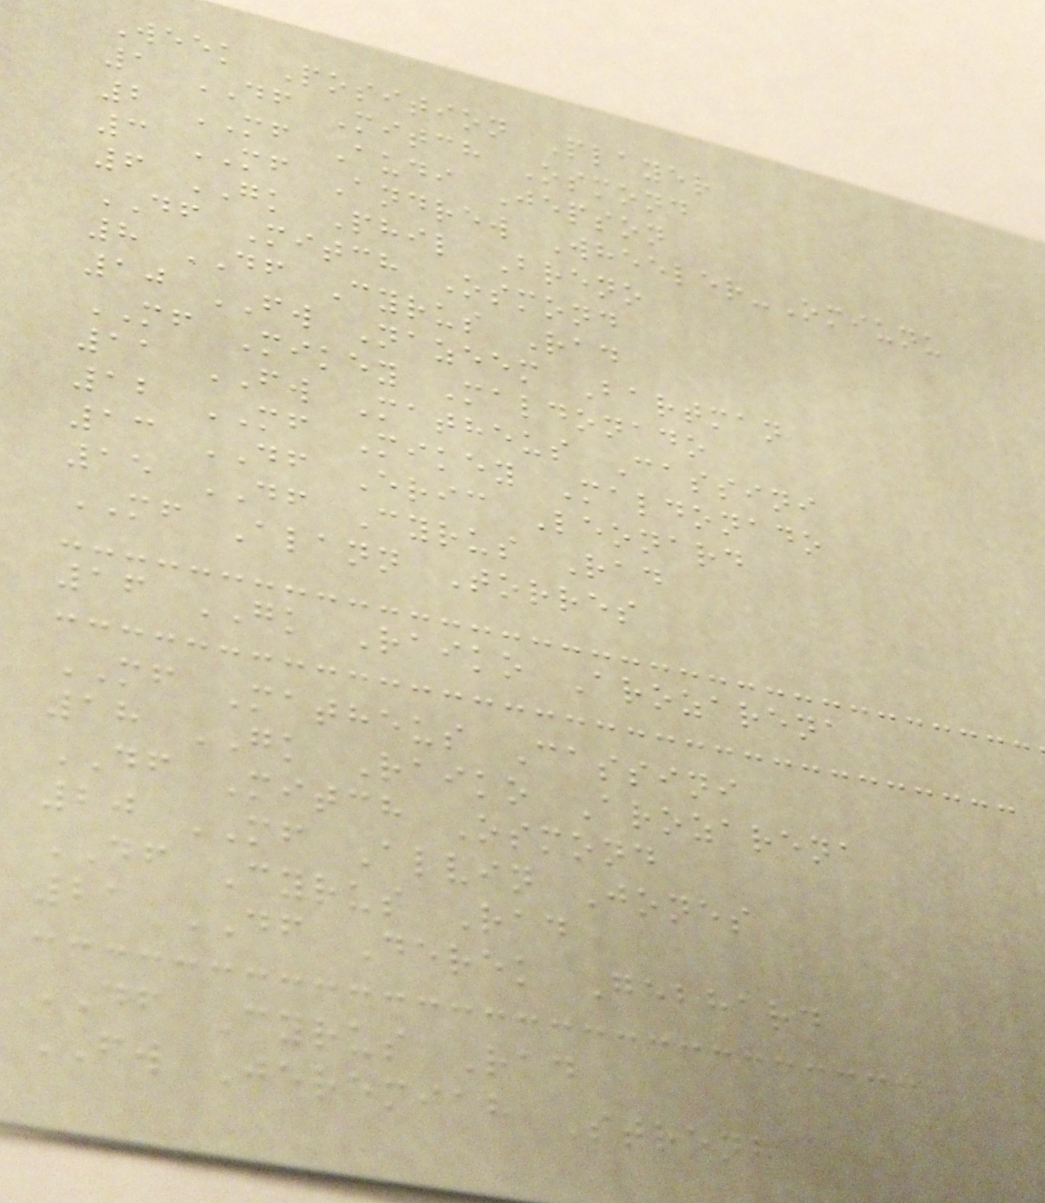Week Position Player
1 DF Mitch Osmond
2 MF Audi Jepson
3 MF Andrew Wheeler-Omiunu
6 GK Phil Breno
DF Mitch Osmond
8 DF Cyrus Rad
10 FW Nazeem Bartman
MF Mikey Maldonado
11 FW Matheus Cassini
12 MF Mikey Maldonado
13 DF Eric Leonard
15 DF Cyrus Rad
MF Alann Torres
16 GK Raiko Arozarena
MF Matheus Cassini
18 GK Raiko Arozarena
DF Mitch Osmond
20 MF Alvin Jones
DF Cyrus Rad
21 DF Derek Gebhard
DF Cyrus Rad
FW Jeremiah Streng
